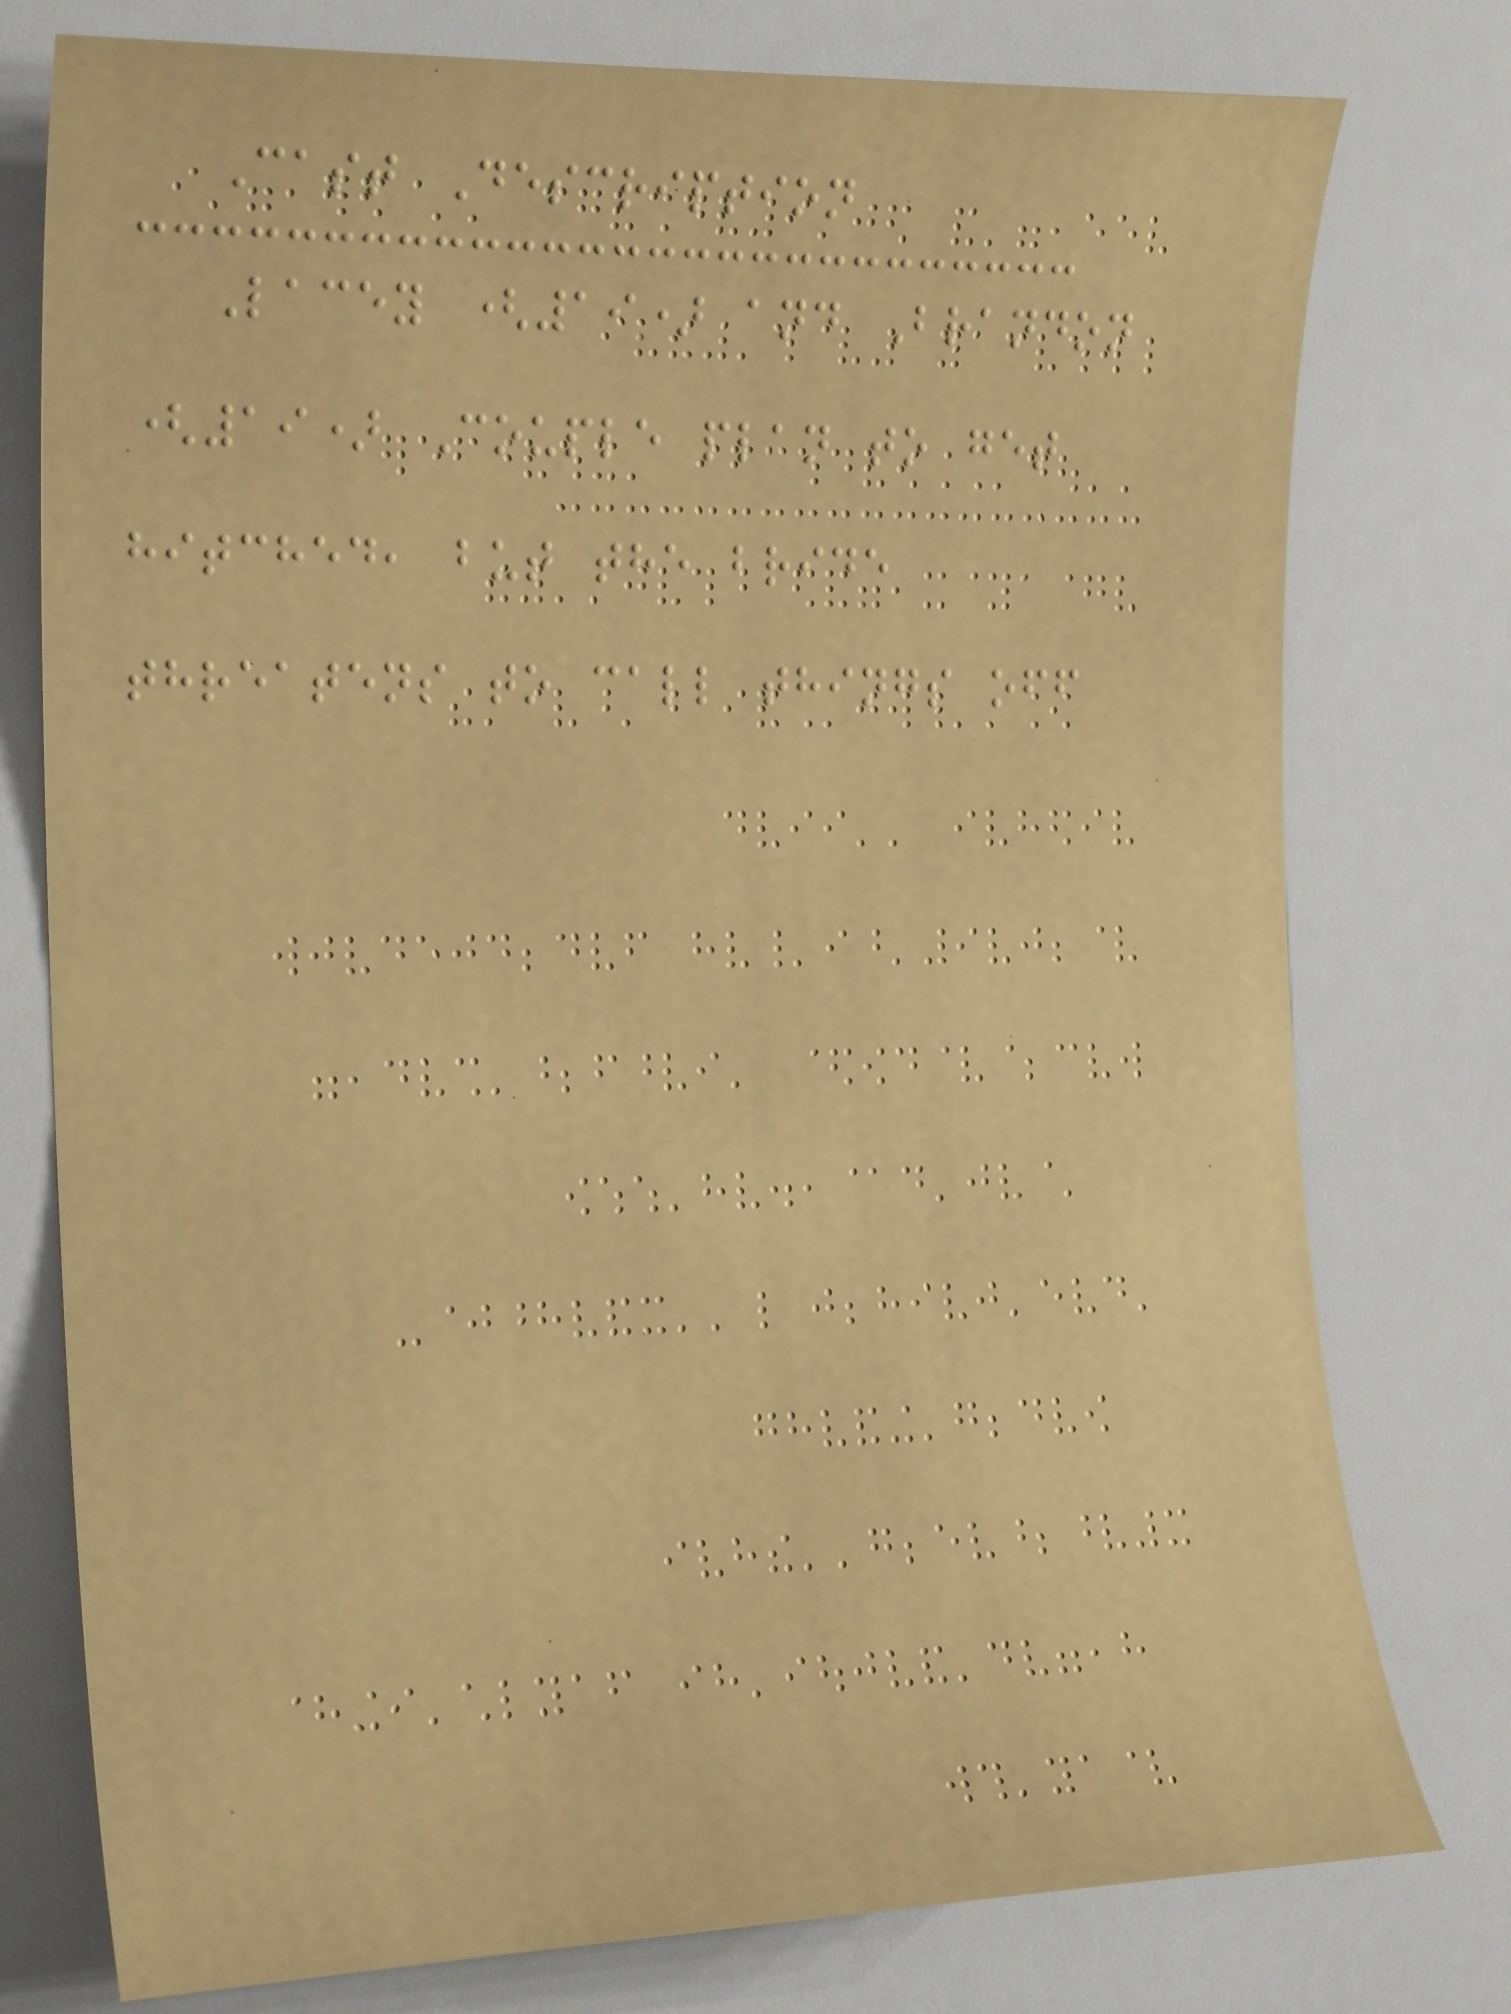Cast Description
Lacey (19) and Brandon
(19) Couple plan to get
hitched, but the bride
threatens to call things off
